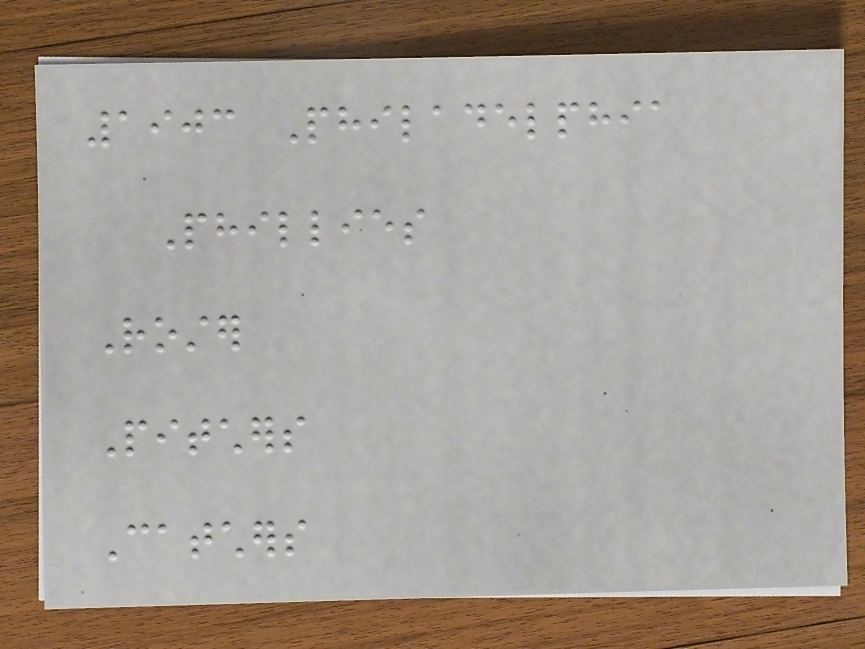1903 Philadelphia
Phillies
Roster
Pitchers
Catchers
